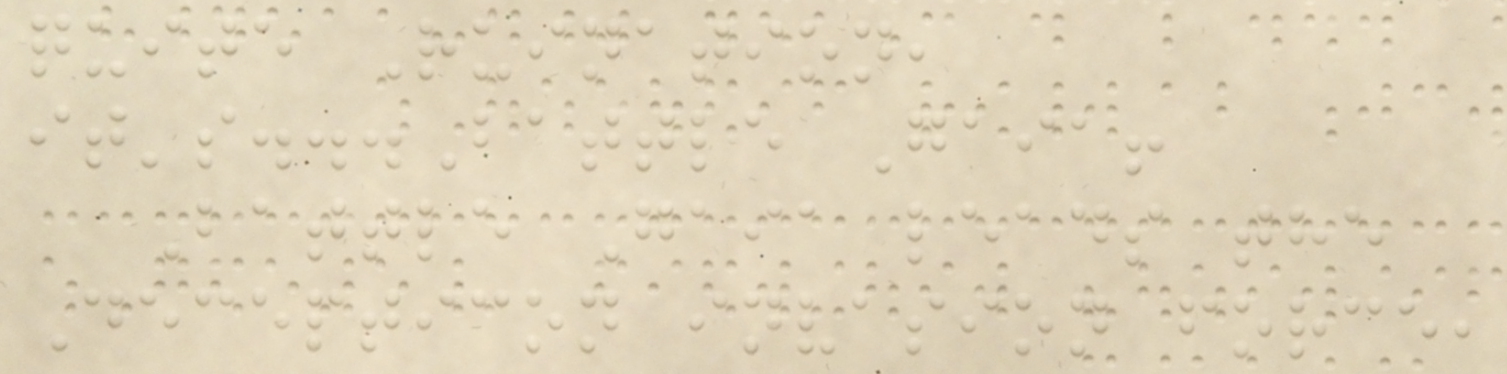quite Ruination,
it's...Battle Gaia!
Battle Gaia leads the
Decepticon invasion force,
